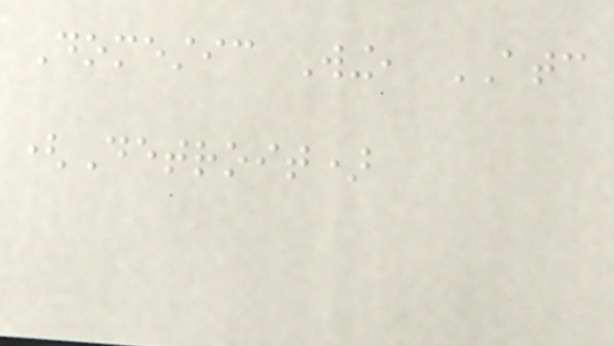Domestic Wing, ATC
(Detroit)
